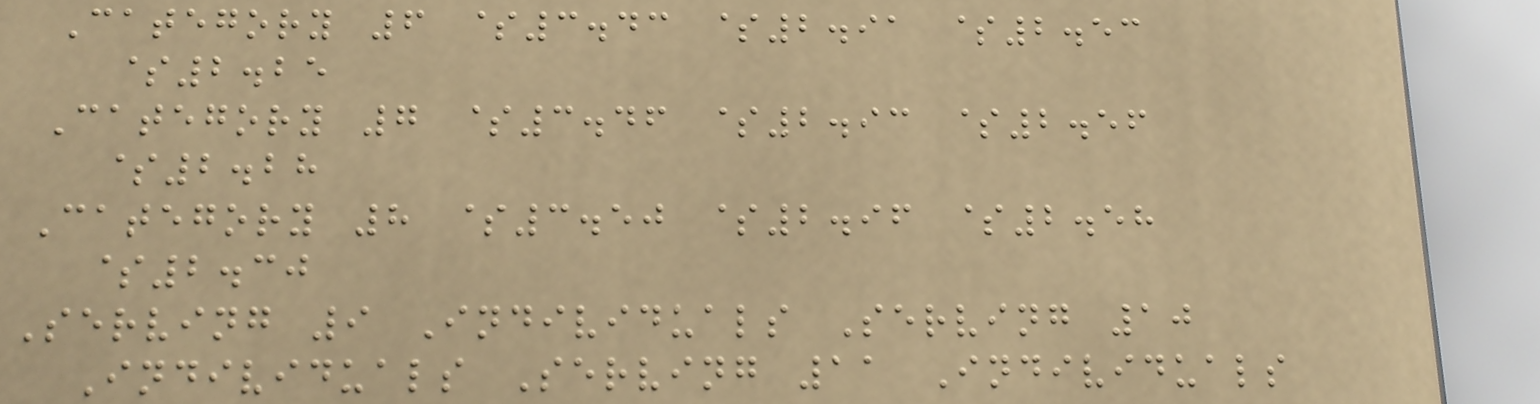Category 6 $3.43 $2.91 $2.53
$2.25
Category 7 $3.46 $2.93 $2.56
$2.28
Category 8 $3.50 $2.96 $2.58
$2.30
Serving 9 Individuals Serving 10
Individuals Serving 11 Individuals
